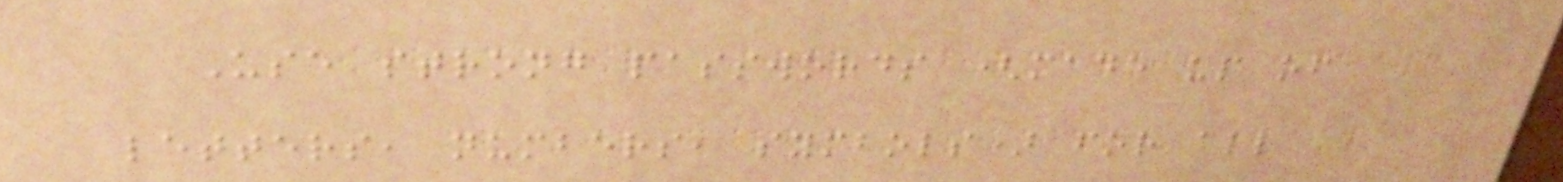Use strong passwords (made up of
letters, numbers, symbols) for all
